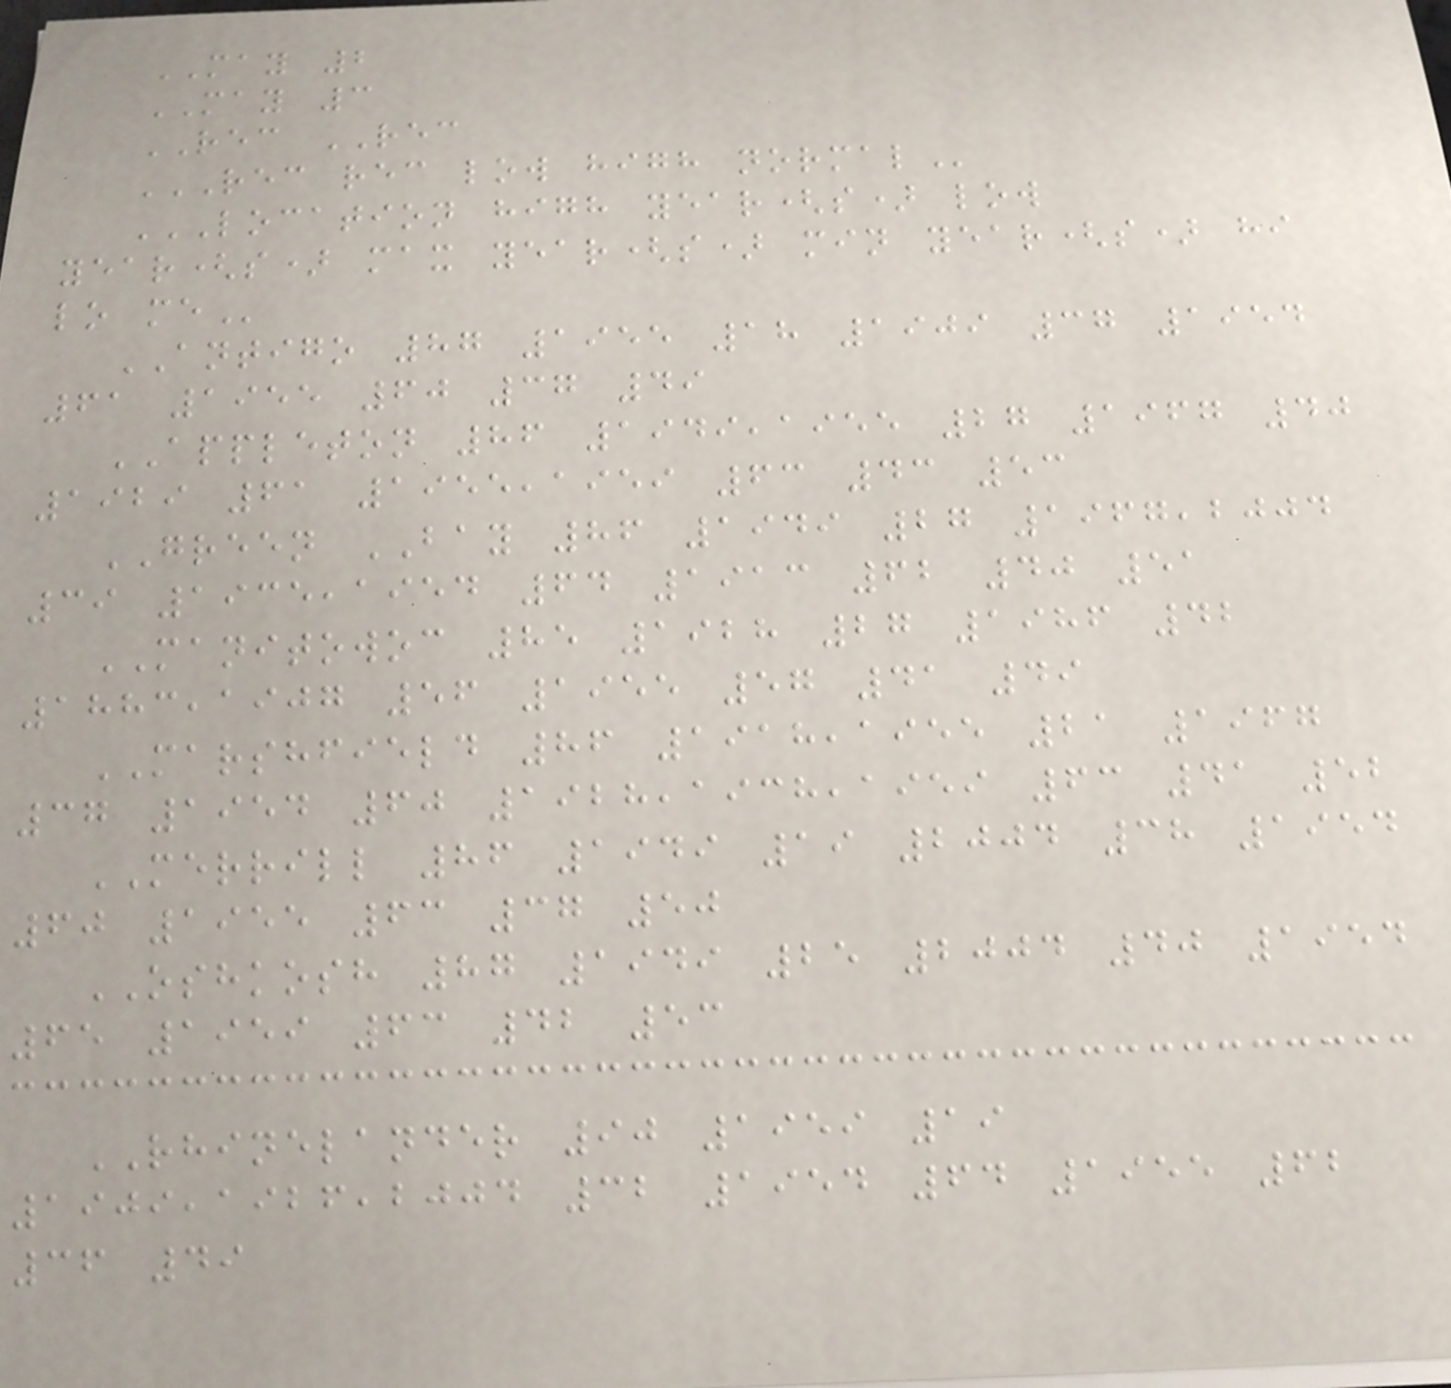MAY 2
MAY 3
REC REC
REC REC LOW HIGH NORMAL
LOCATION HIGH YEAR(S) LOW
YEAR(S) MAX YEAR(S) MIN YEAR(S) HI
LO ME
ANTIGO 87 1955 18 1909 37 1954
61 1955 60 37 49
APPLETON 86 1949,1955 27 1967 40
1929 61 1955,1959 63 43 53
GREEN BAY 86 1949 27 1967,2004
39 1935,1954 64 1913 62 40 51
MANITOWOC 85 1928 27 1986 42
1883,1907 56 1955 57 41 49
MARSHFIELD 86 1918,1955 21 1967
37 1954 60 1928,1938,1959 63 41 52
MERRILL 86 1949 19 2004 38 1954
60 1955 63 37 50
OSHKOSH 87 1949 25 2004 40 1954
65 1959 63 42 53
RHINELANDER 90 1959 19
1909,1926,2004 32 1954 64 1955 62
36 49
